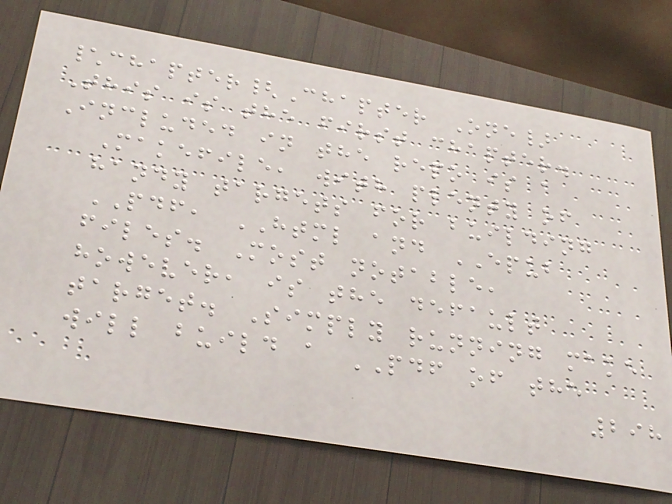\chapter{Chapter One}
This is the first chapter.
Included in the repo is a
Makefile, with plenty of
handy targets for building
PDF, HTML and EPUB
files. Most notable,
however, is the default
target. Simply running make
will build a PDF of the
298
